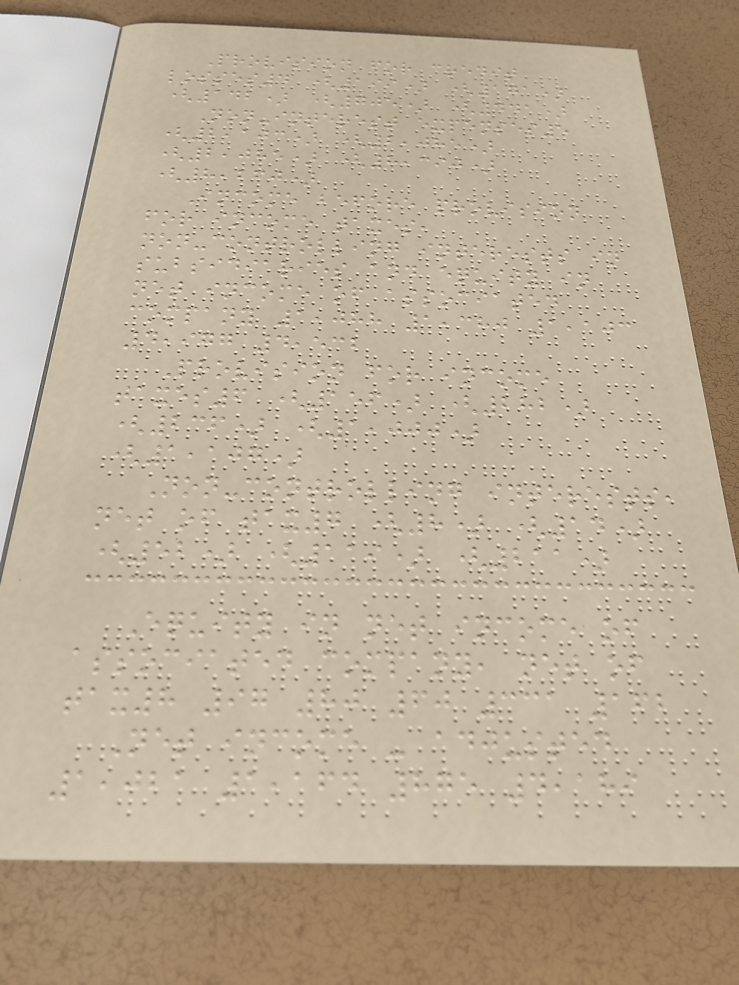Provision for credit
losses4 (199) (171)
(142) (705) (441)
Non-interest expenses5
(2,103) (2,085)
(2,085) (8,390)
(8,260)
Income before provision
for income taxes,
non-controlling interests in
subsidiaries and equity in
net income of associated
company 1,088 1,380 1,103
4,977 4,532
Provision for income
taxes6 (156) (282)
(236) (1,000)
(1,107)
Non-controlling interests,
net of tax7 (8) (14)
(52) (119) (211)
Equity in net income of
associated company, net of
tax8 97 80 60 331 162
Net income - adjusted
1,021 1,164 875 4,189
